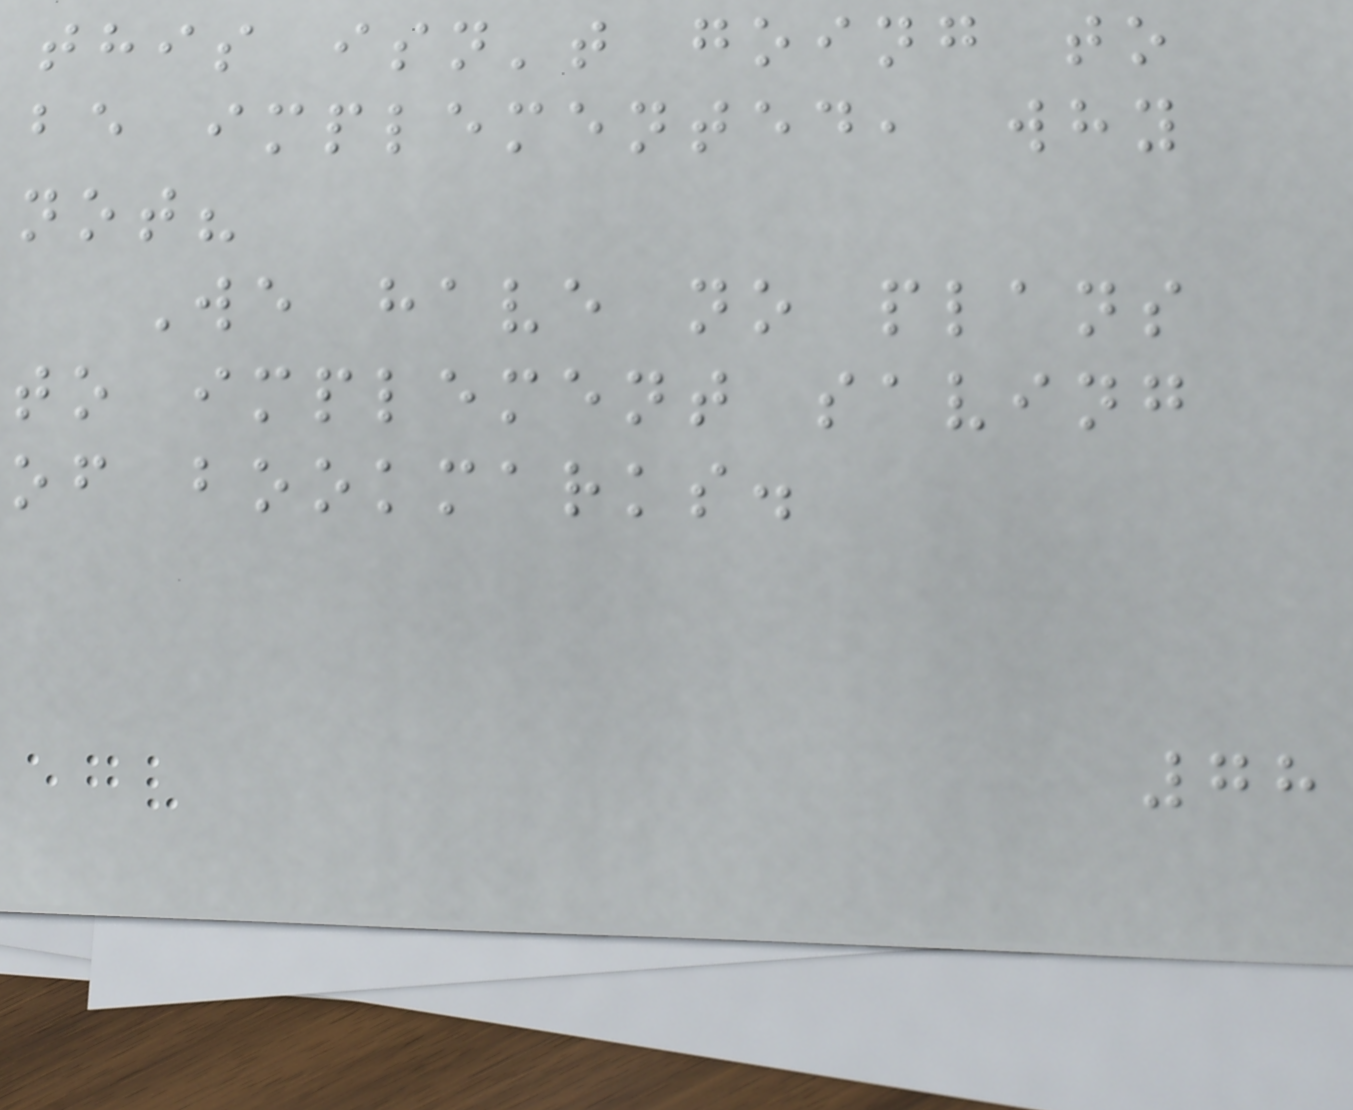this isn't going to
be implemented, why
not?
We have no plans
to implement saving
of bookmarks.
78
